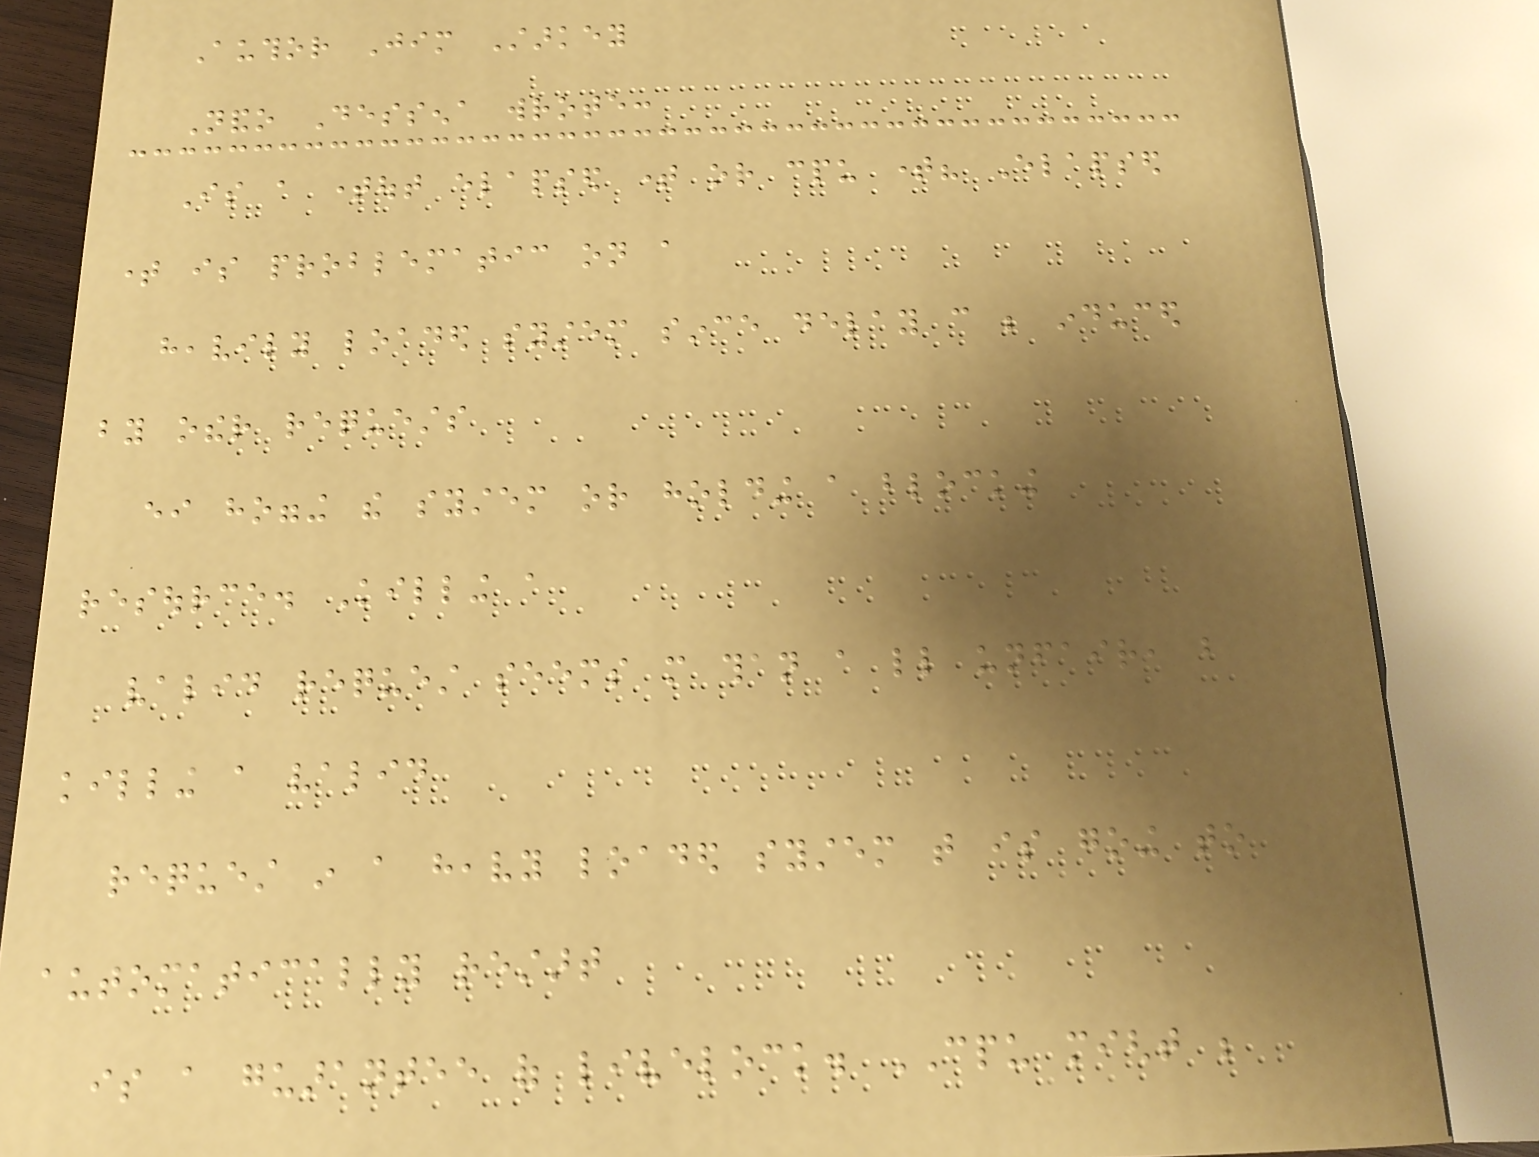Author Jim Starkey
Nando Dessena wrote:
Is a timeout elapsed time or cpu time? Elapsed
time is problematic on a
heavily loaded system since delay can be induced
by other requests
either hogging the system or holding a blocking
resource. Killing a
valid request seems more than a little unfair, but
killing a valid
request in a heavy loaded system that is going to
automatically restart
is a guarantee of livelock. CPU might be
